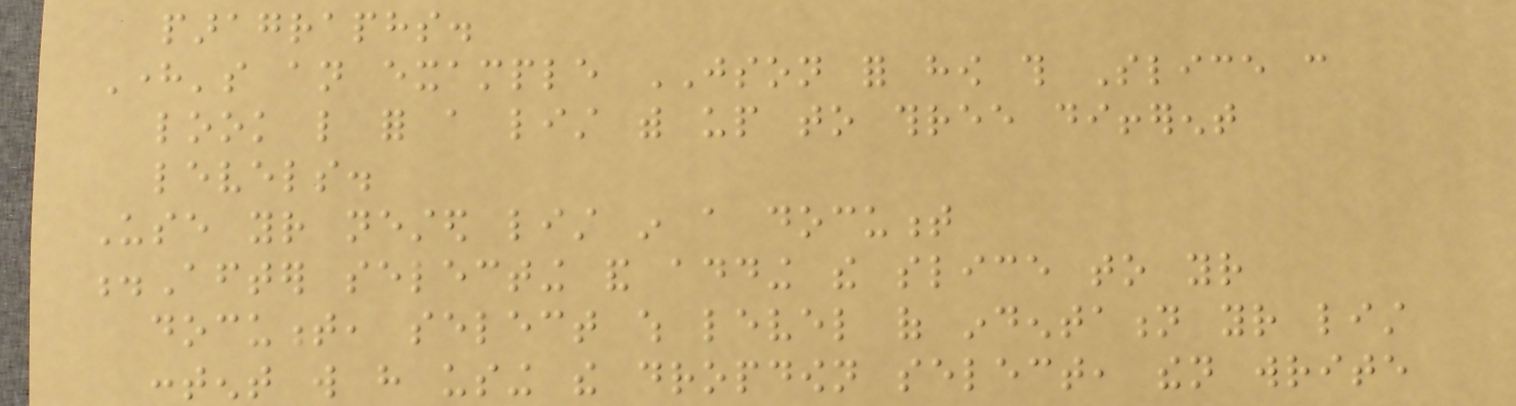paragraphs.
Here's an example JSON for how this Slice can
look like for a list with up to three different
levels.
Use your nested list in a document
.After selecting and adding the slice to your
document, select which level of indentation your list
content will have using the dropdown select, then write
